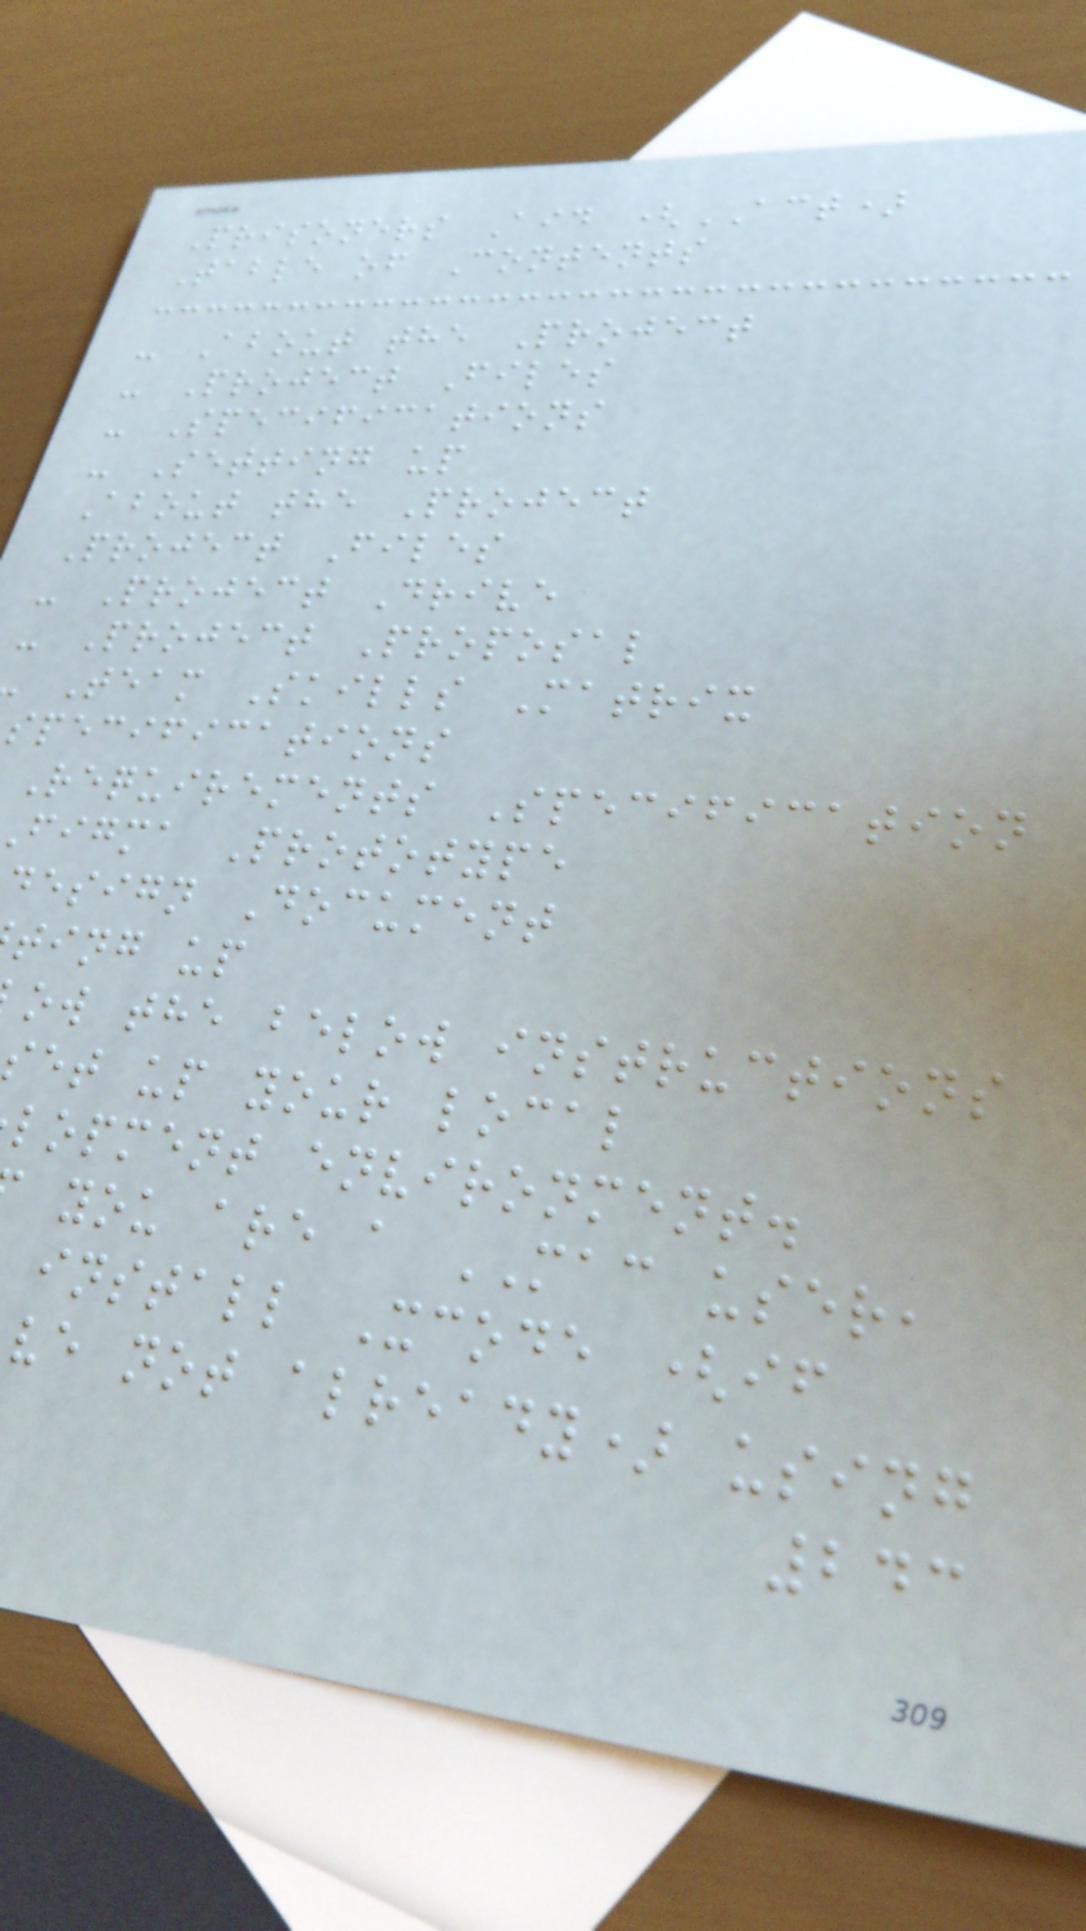Prisoners Aid (ACT)
Table of Contents
- About the Project
- Project Files
- Specifications
- Setting up
About the Project
Project Files
- Project Drive
- Project Proposal
Team Skills Matrix
specifications
Requirements Specification
figma Prototype
design Document
ting up
ow the below instructions
set up your local
lopment environment.
you are a MAC user,
install Xcode (if
ve not already) using
243
